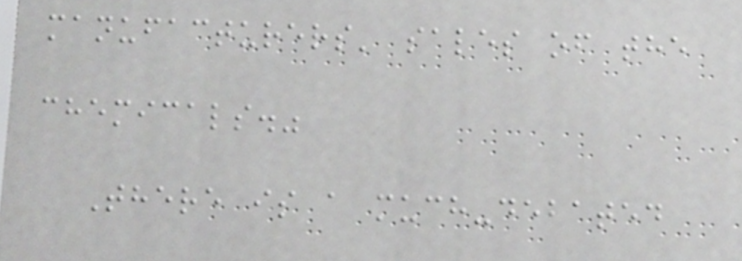manufacturers' sales of the
chemicals."
There is a much-debated
